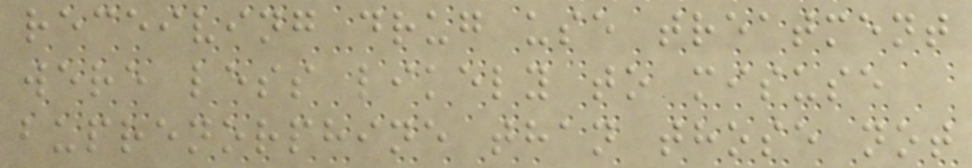receiving drug use treatment
were less likely to misuse
buprenorphine than those not
